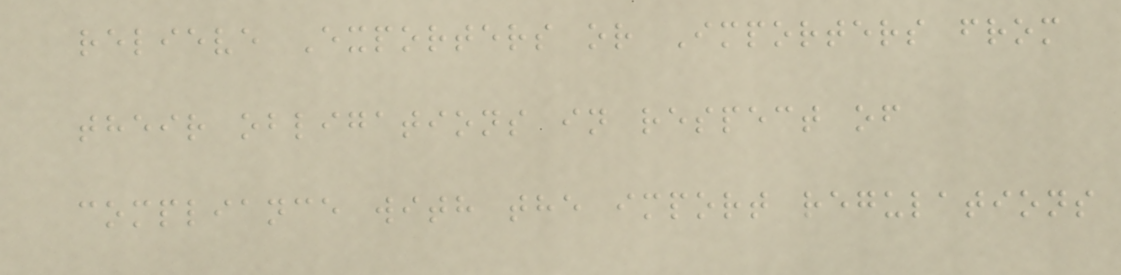relieve Exporters or Importers from
their obligations in respect of
compliance with the import regulations
